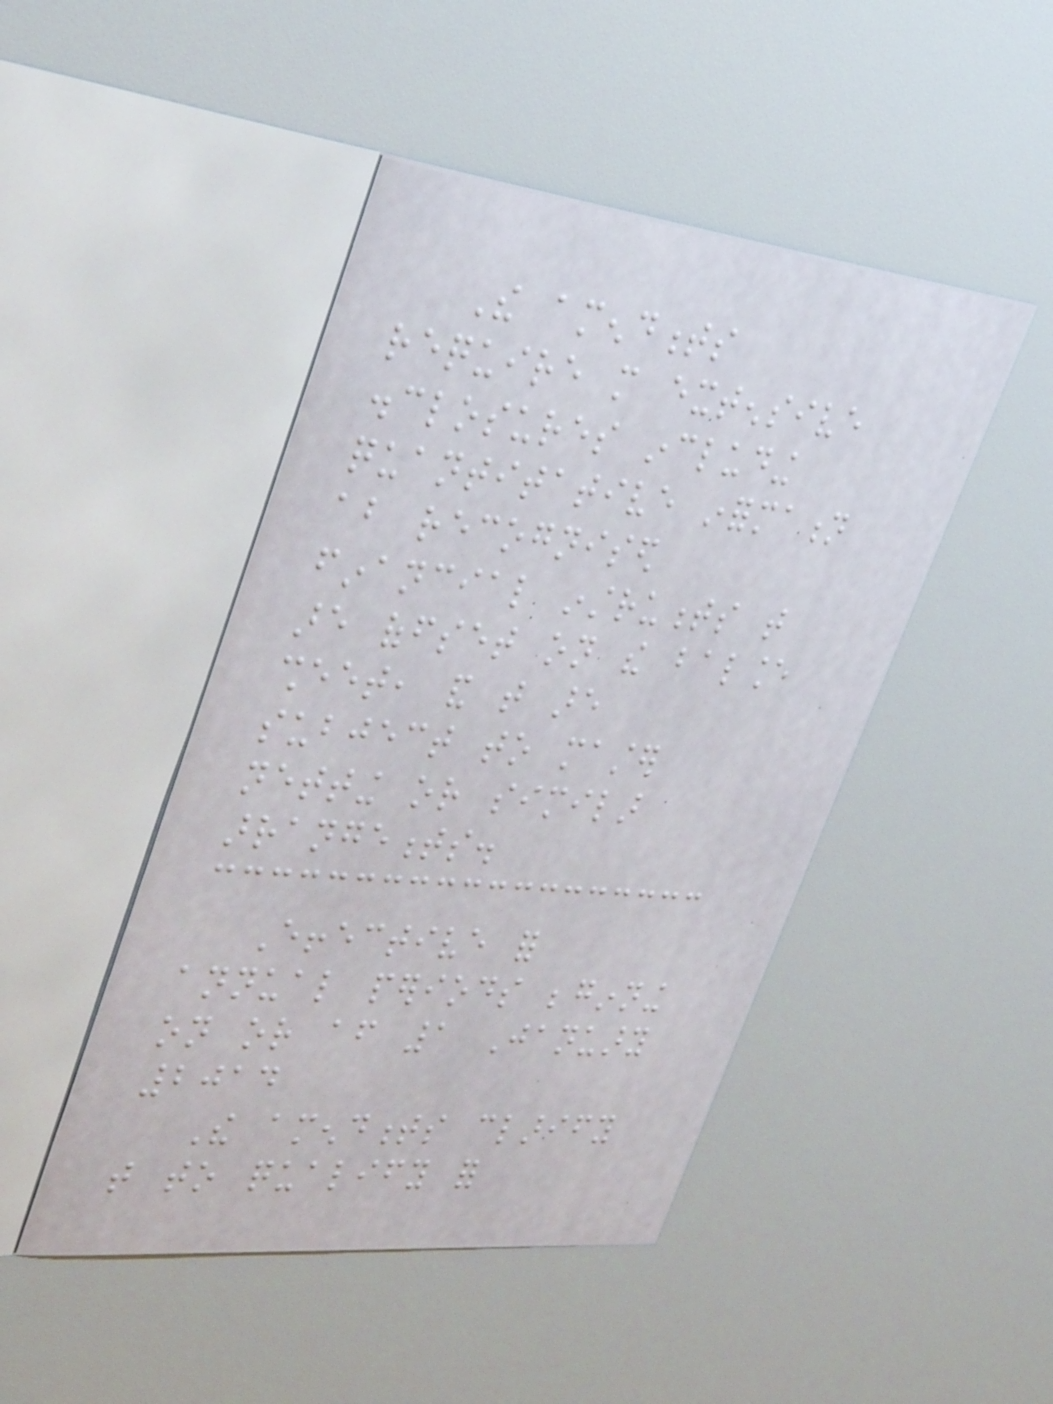The amendments
require more extensive
disclosures including
quantitative information
about recognised
financial instruments that
are offset on the balance
sheet, and that are
subject to master
netting or similar
arrangements.
Effective for
annual periods beginning
on or after 1 January
2014
The amendments clarify
that to qualify for
